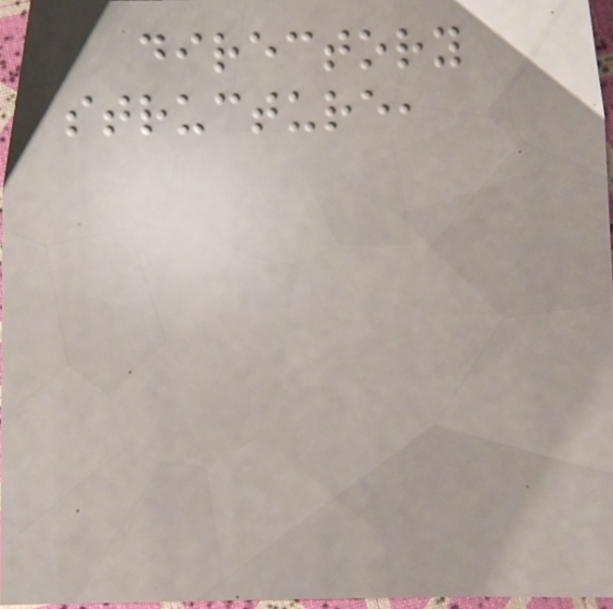directory
structure,
